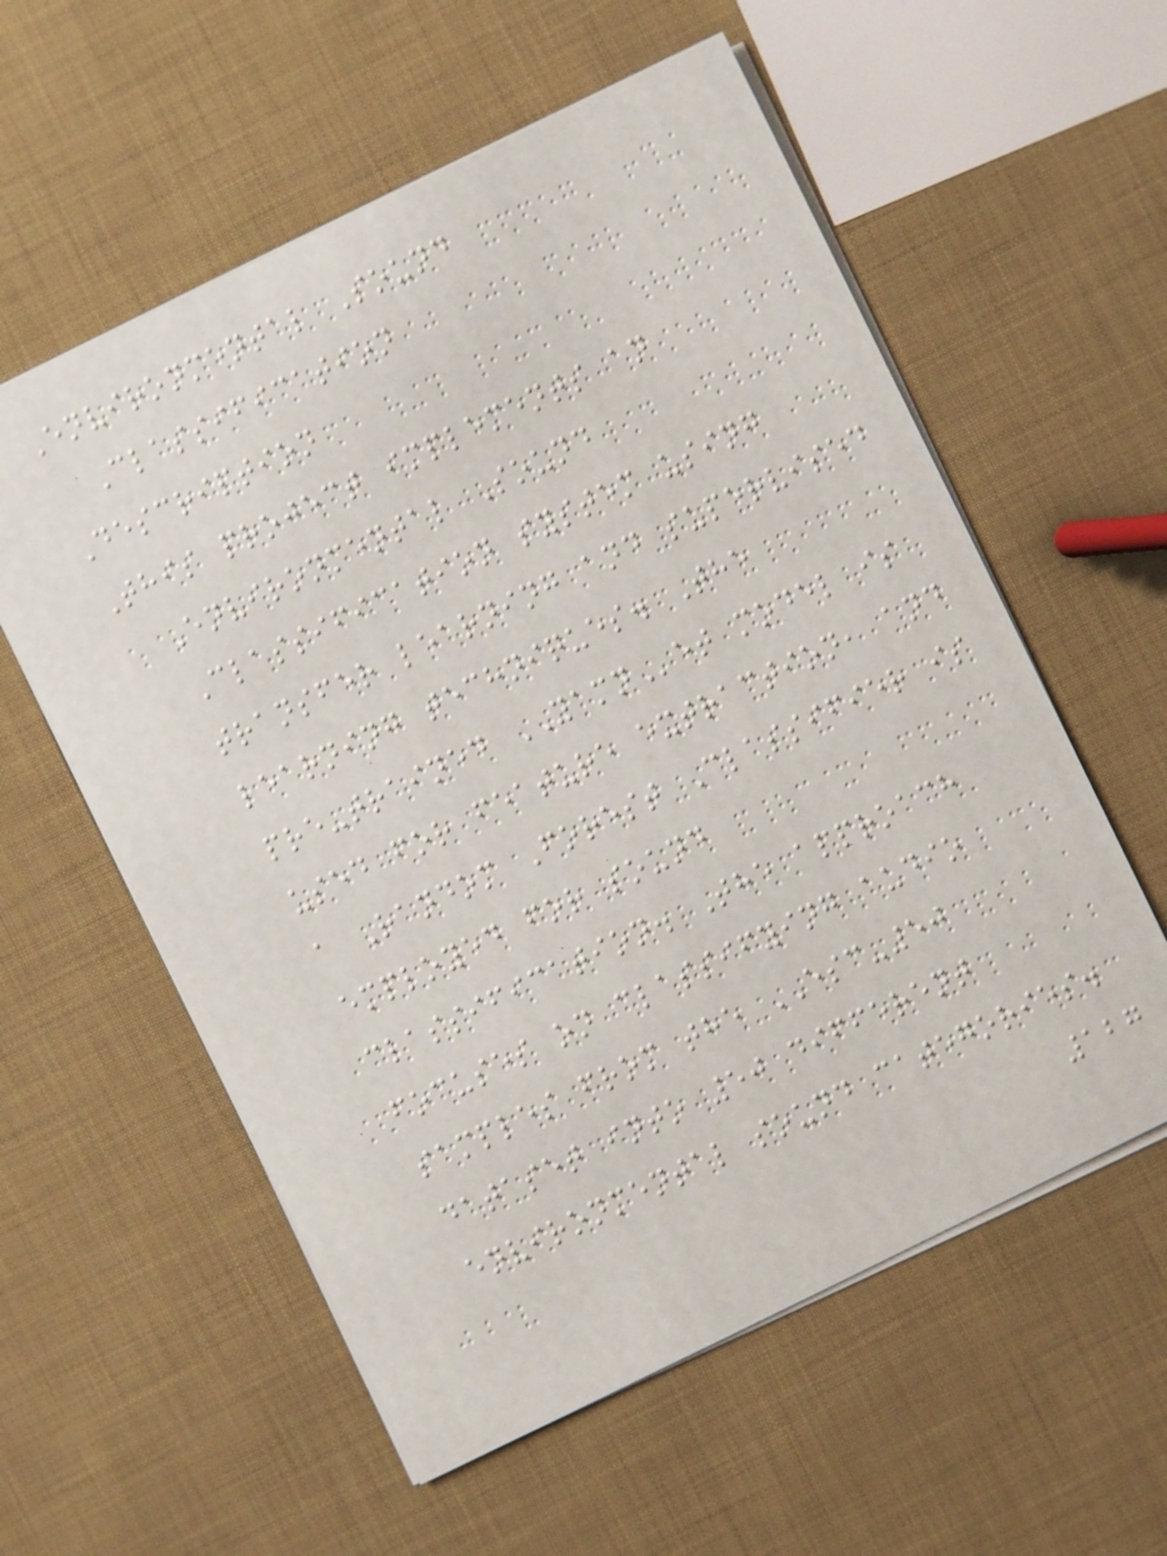Environmental Sound
Classification
Description
This project implements an
Environmental Sound
Classification system using
transfer learning and supervised
learning techniques. The
pre-trained YAMNet model is
used for feature extraction, and
a Random Forest Classifier is
employed for sound
classification. The approach
focuses on classifying audio
samples from the ESC-50
dataset into 50 different
environmental sound categories.
127
